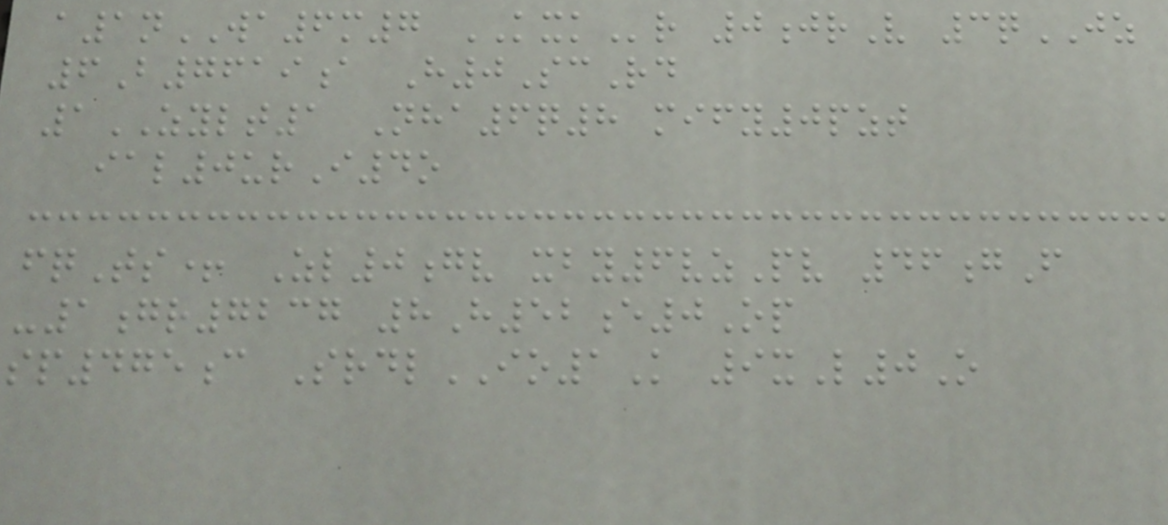a1nWA6m7 KXKr 0jrV 3qJZ
6B7619a H0ScRd
1ZYLT1 Nha6q8 mify0pzt
ial0urI4o
fqTs+ Zl0gv xby6vzPv 46gF
-1gr7237 8H52e0Op
sp475c SrdlIO1K 9xL0O
